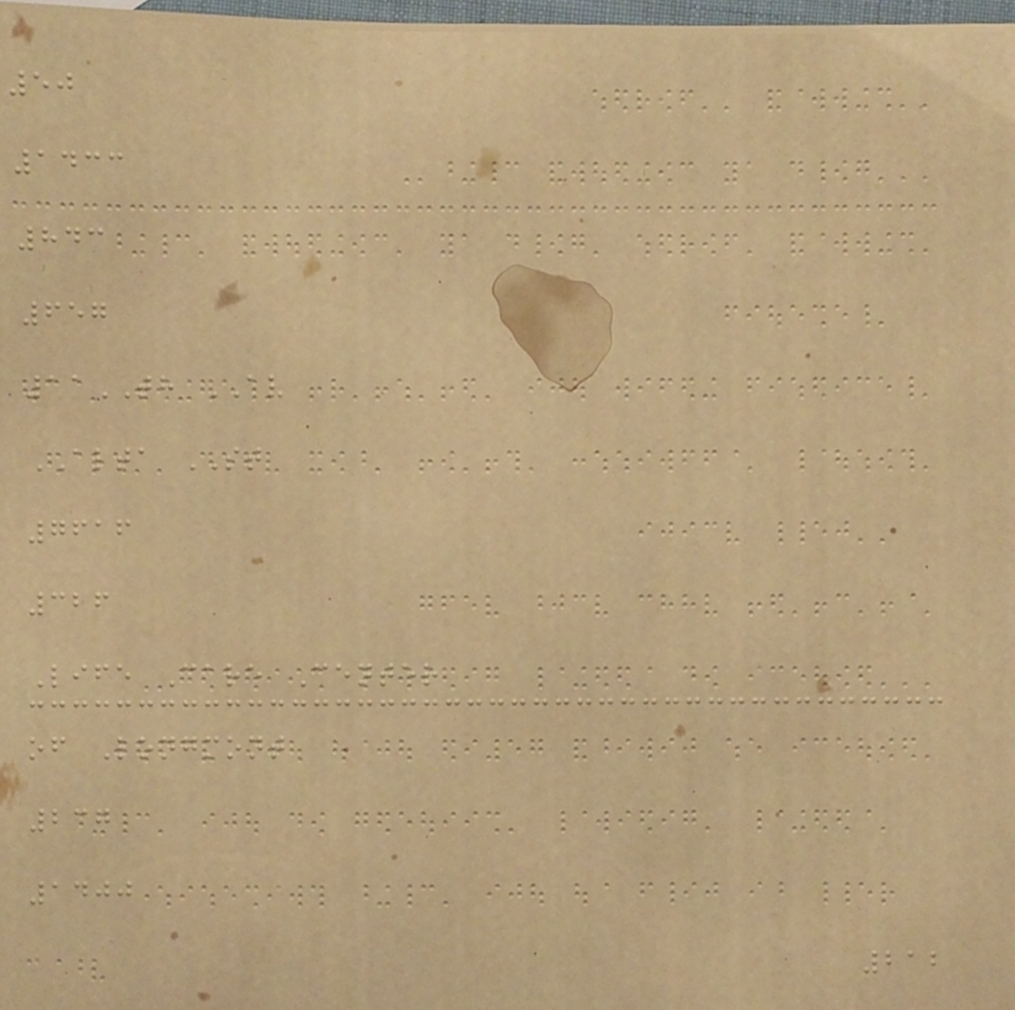50
1433
843
657
11TH AV
ALTA ST
7616
326
Life Care Center
of Longmont
237
1400
212
